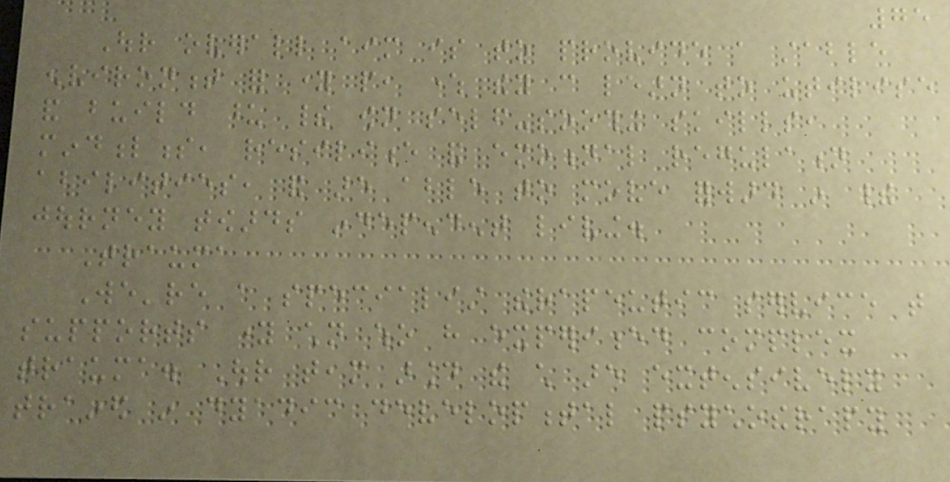75
Our overall aim is to provide a stable
environment for young people, where they can learn to utilise
and build upon their own self-soothing skills,
mindfulness, resilience and emotional regulation
abilities, and are able to move forward in their
journey towards independent living.
Trauma
We're a specialist therapeutic service that
supports young children who have experienced complex
trauma. Our team around the child are extensively
trained in dyadic developmental psychotherapy
